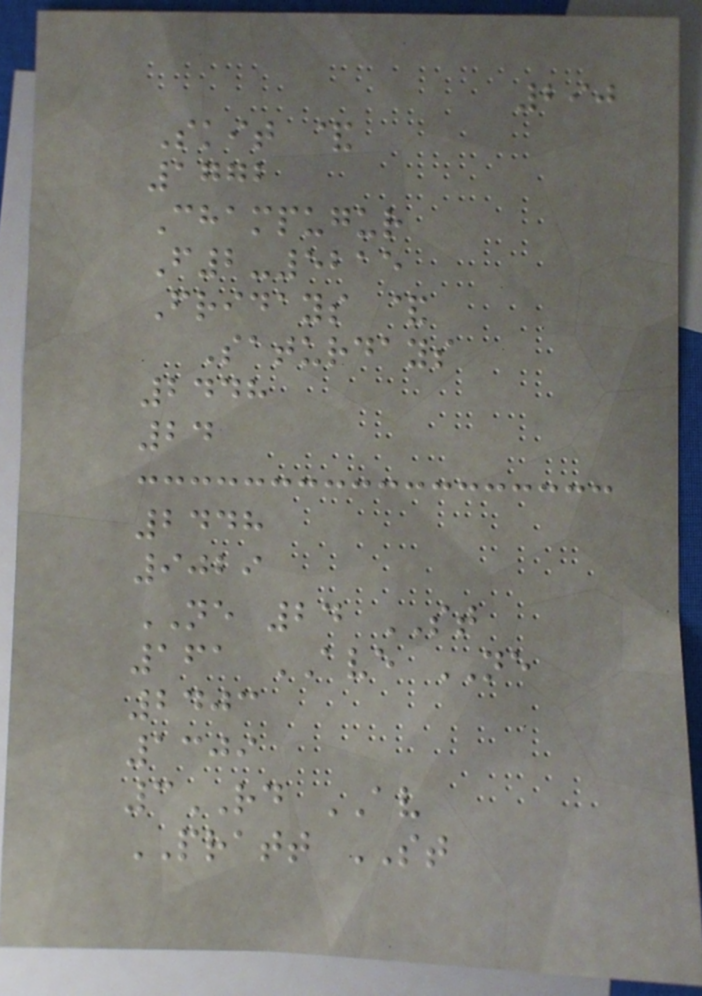290
Skit &
1772
Champugur
F2-5215
Fridays &
Saturdays
2448
24
2448
9029
NE 24 ST
161 AVE NE
2403
1309
3RD AV
PRATT ST
